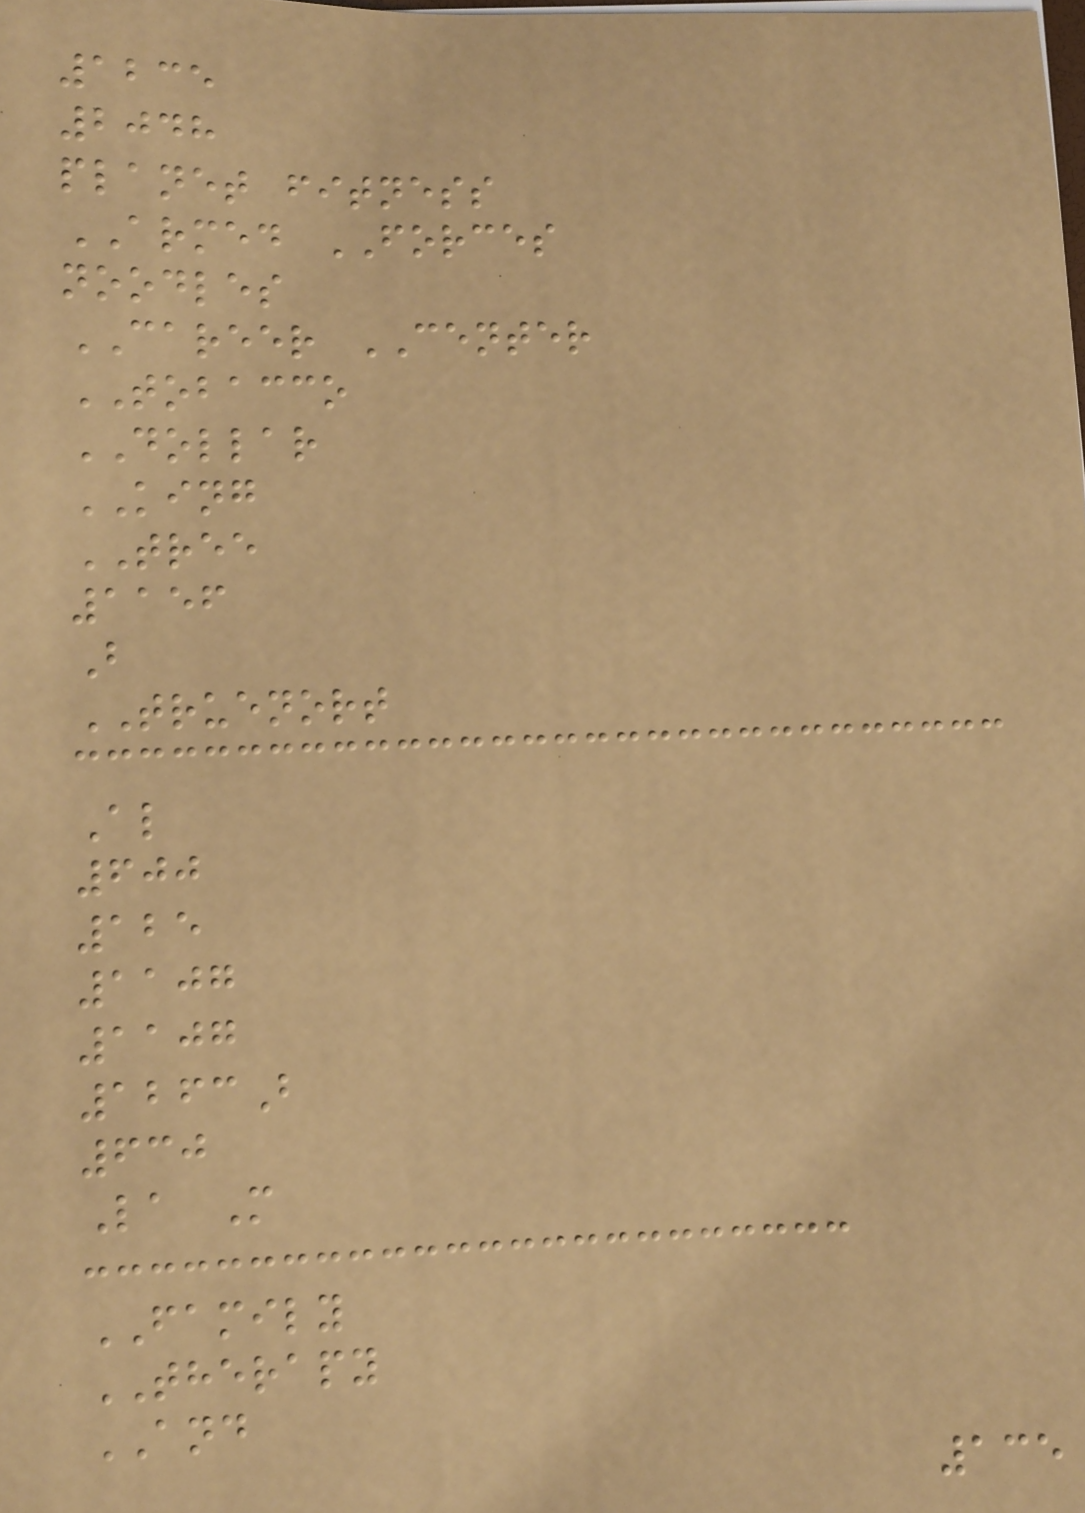1235
2048
planet fitness
ARMED FORCES
noodles
CAREER CENTER
TOBACCO
DOLLAR
KING
TREE
1156
B
TRUENORT
Al
600
125
1107
1107
1263B
630
La M
FAMILY
THERAPY
AND
135
